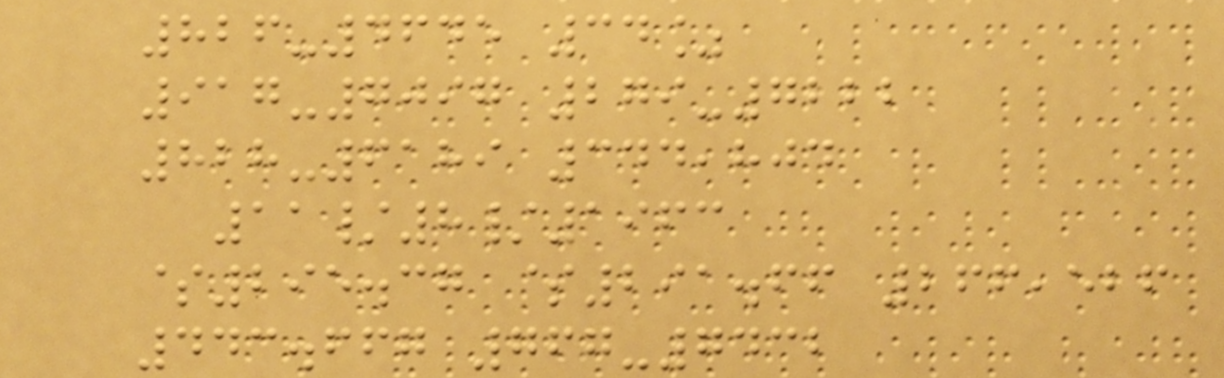826-4645 34%
917-7097 279-7222
828-6189 344,804
11/8/1963
$295.37 $291.66 266,526
443.667 767-7432
